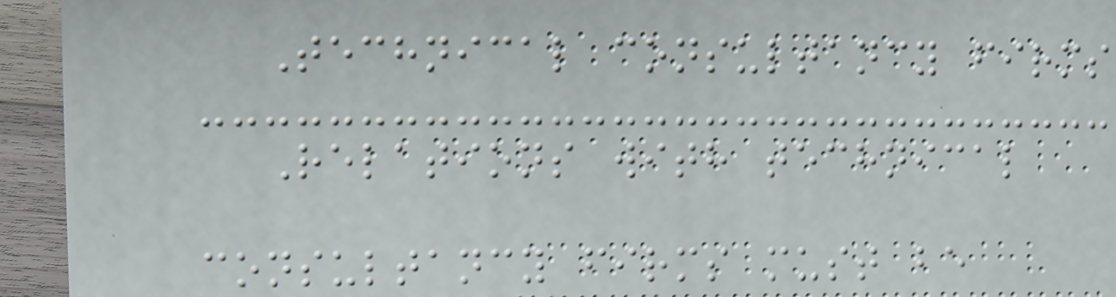Technical consultancy firms
Relations with technical
consultancy firms must be
